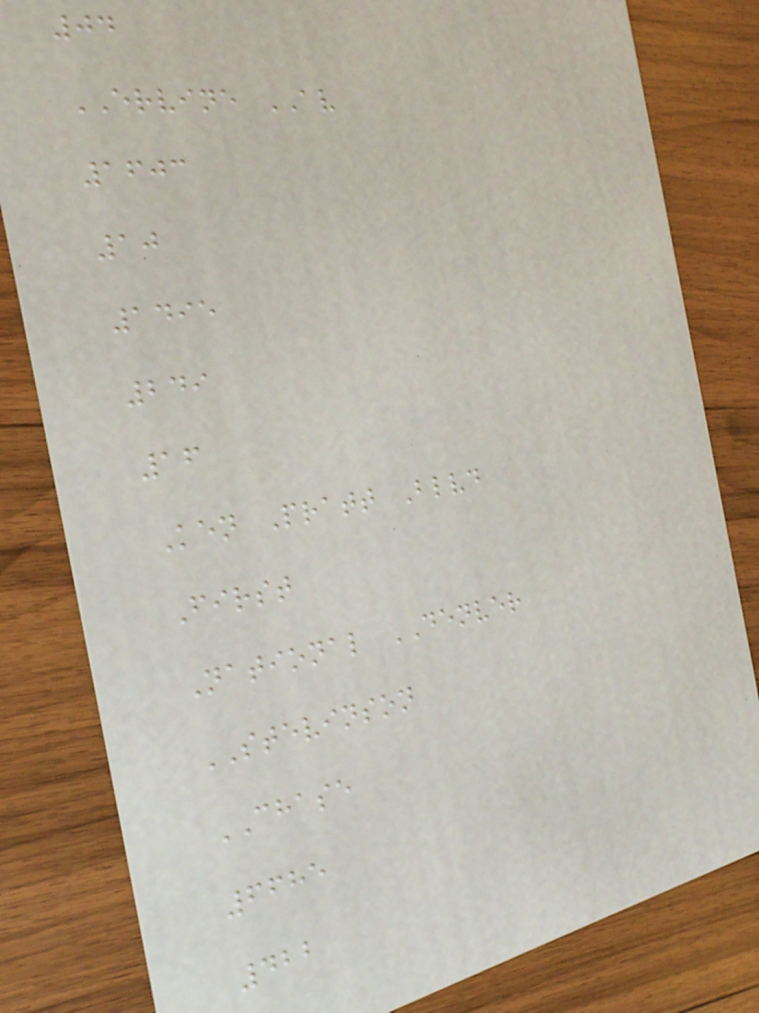04
ERVINE AV
1603
10
1495
249
16
Ken Pratt Blvd
First
National DENVER
STEVINSON
CHASE
6685
422
